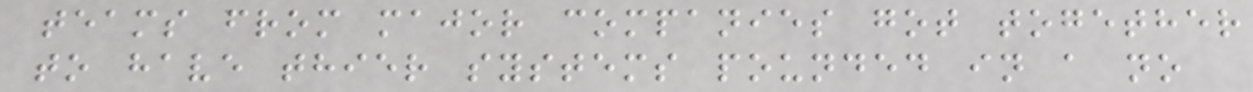teams from major companies got together
to have thier systems pounded in a no
